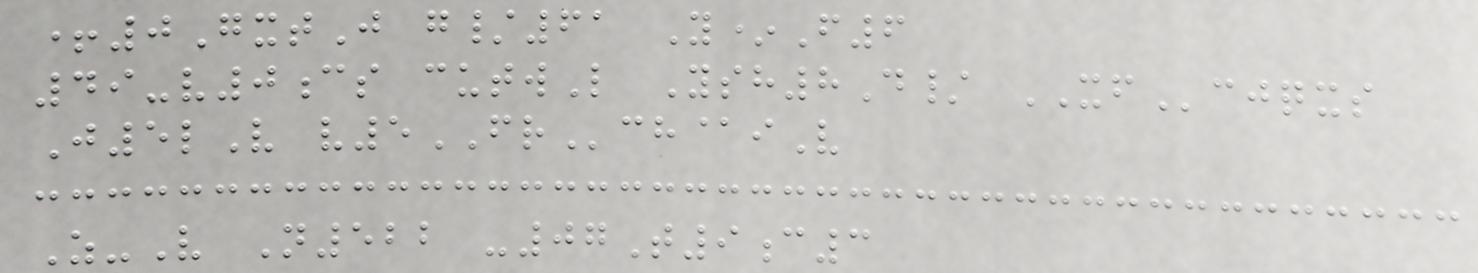+0GxtJ g/61 Y*F6
49-v0cs cutwL Ysh8D/ XFcjqxs
J5lV v5FRch@iV
Z-V N522 -07T9c3
